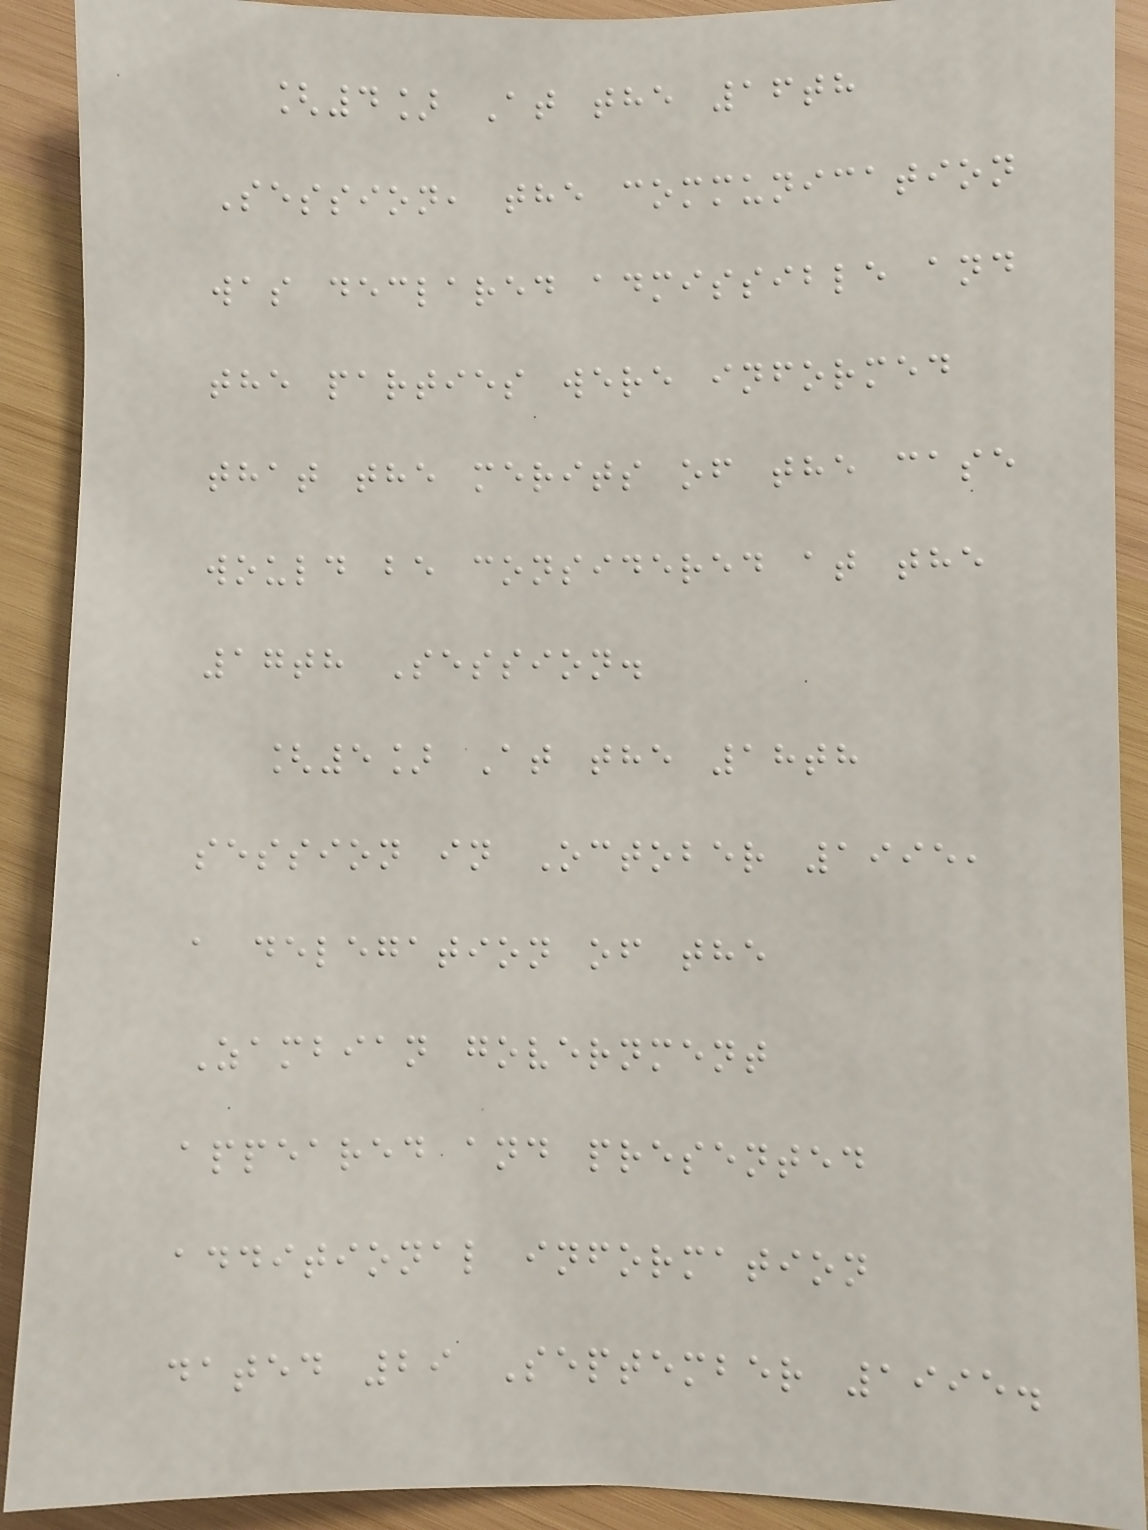[4] At the 16th
Session, the communication
was declared admissible and
the parties were informed
that the merits of the case
would be considered at the
17th Session.
[5] At the 18th
session in October 1995,
a delegation of the
Zambian government
appeared and presented
additional information
dated 29 September 1995.
